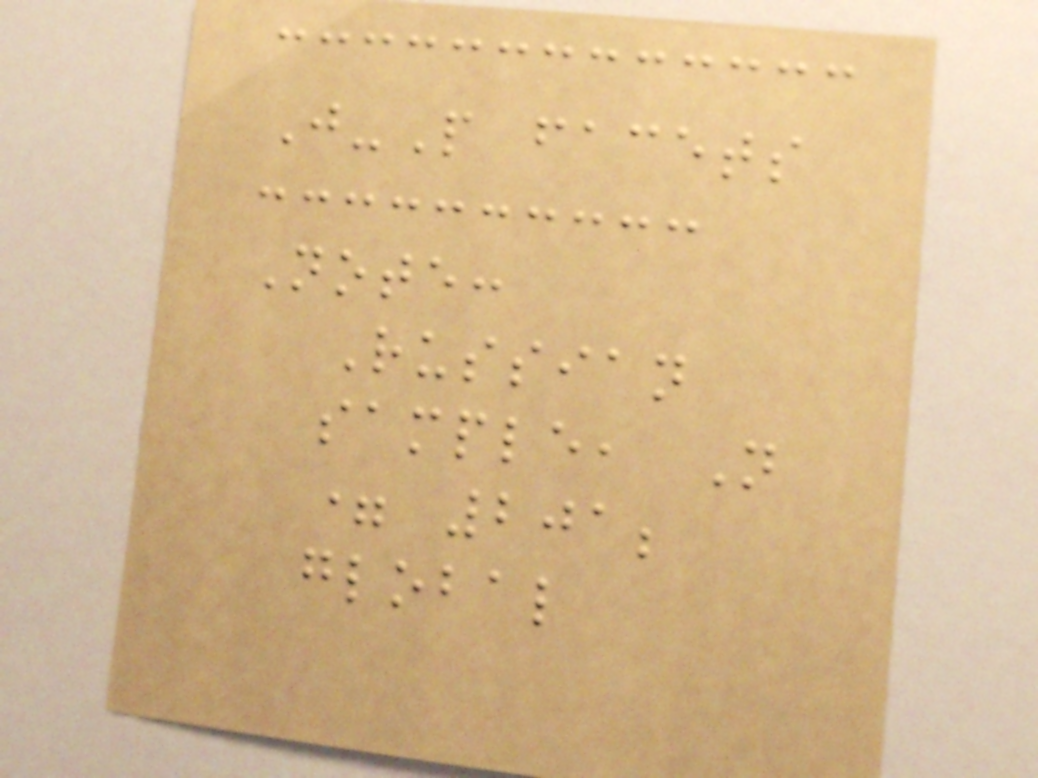J-P facets
Note:
Russian
sample, N
= 201;
global
